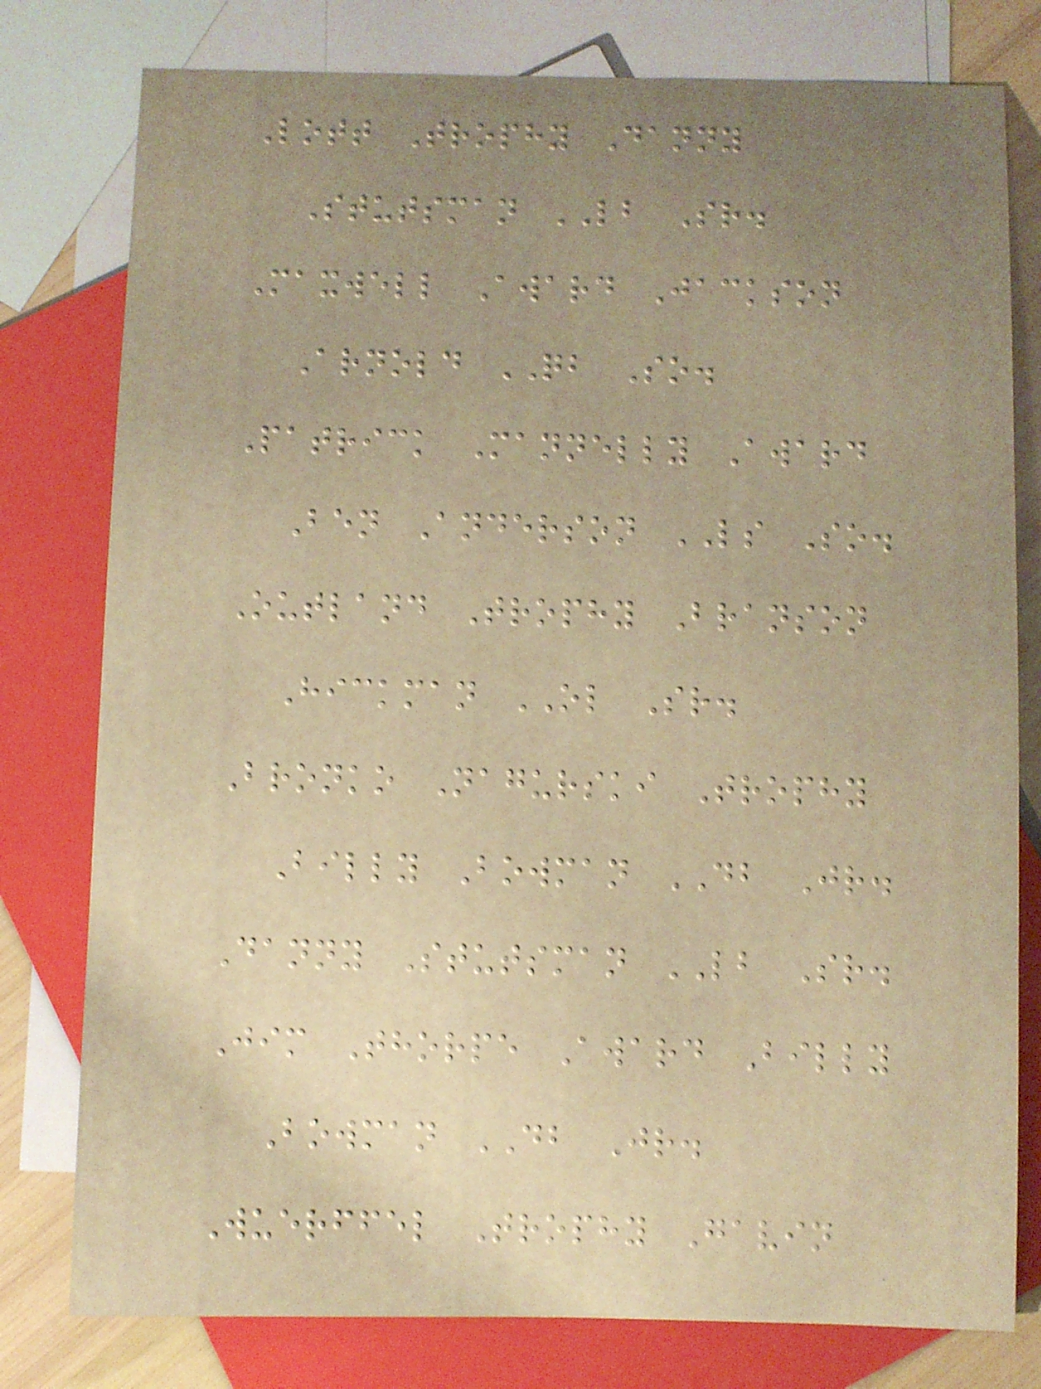Lott Trophy Danny
Stutsman LB Sr.
Maxwell Award Jackson
Arnold QB So.
Patrick Mannelly Award
Ben Anderson LS So.
Outland Trophy Branson
Hickman OL Sr.
Bronko Nagurski Trophy
Billy Bowman DB Jr.
Danny Stutsman LB Sr.
Jim Thorpe Award Billy
Bowman DB Jr.
Wuerffel Trophy Gavin
